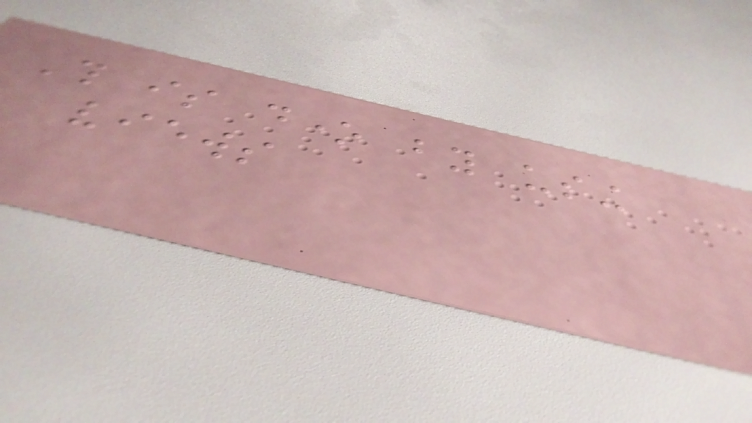This is done by using
views
